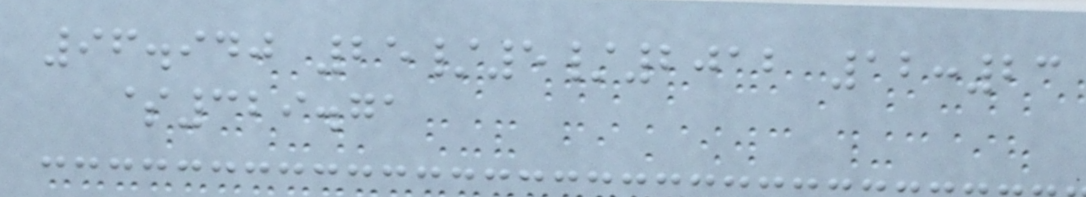96.940 25/5/2012 12:23
$329.71
